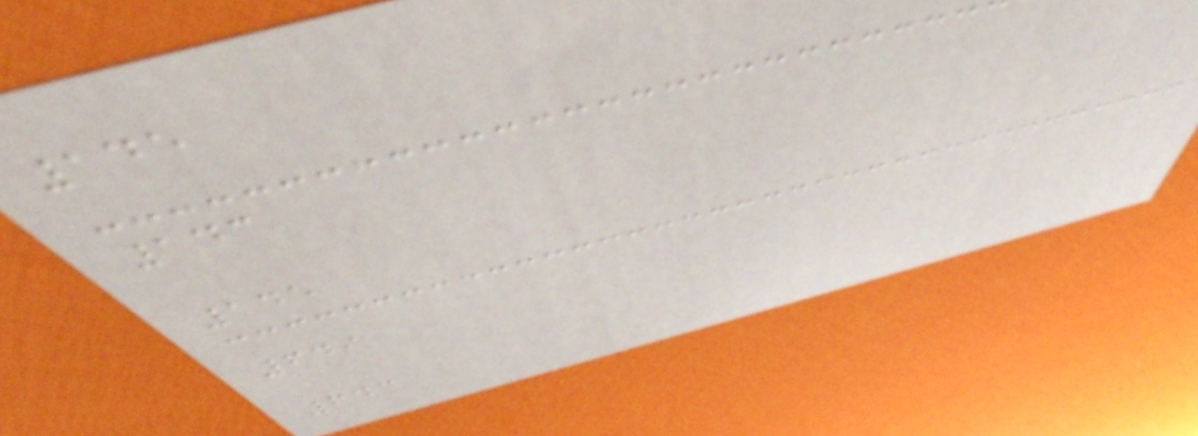145
143
145
649
643
